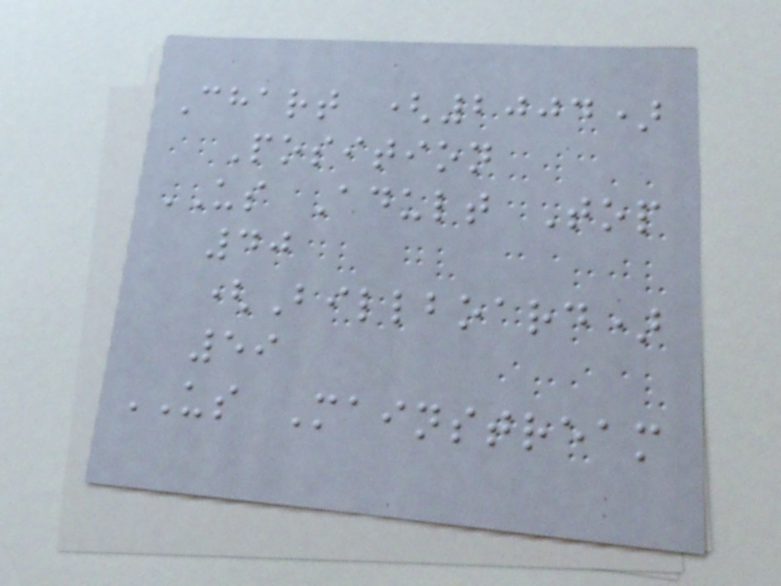Chart (2004)
Position
US Adult Top
40
(Billboard)
59
US Mainstream
